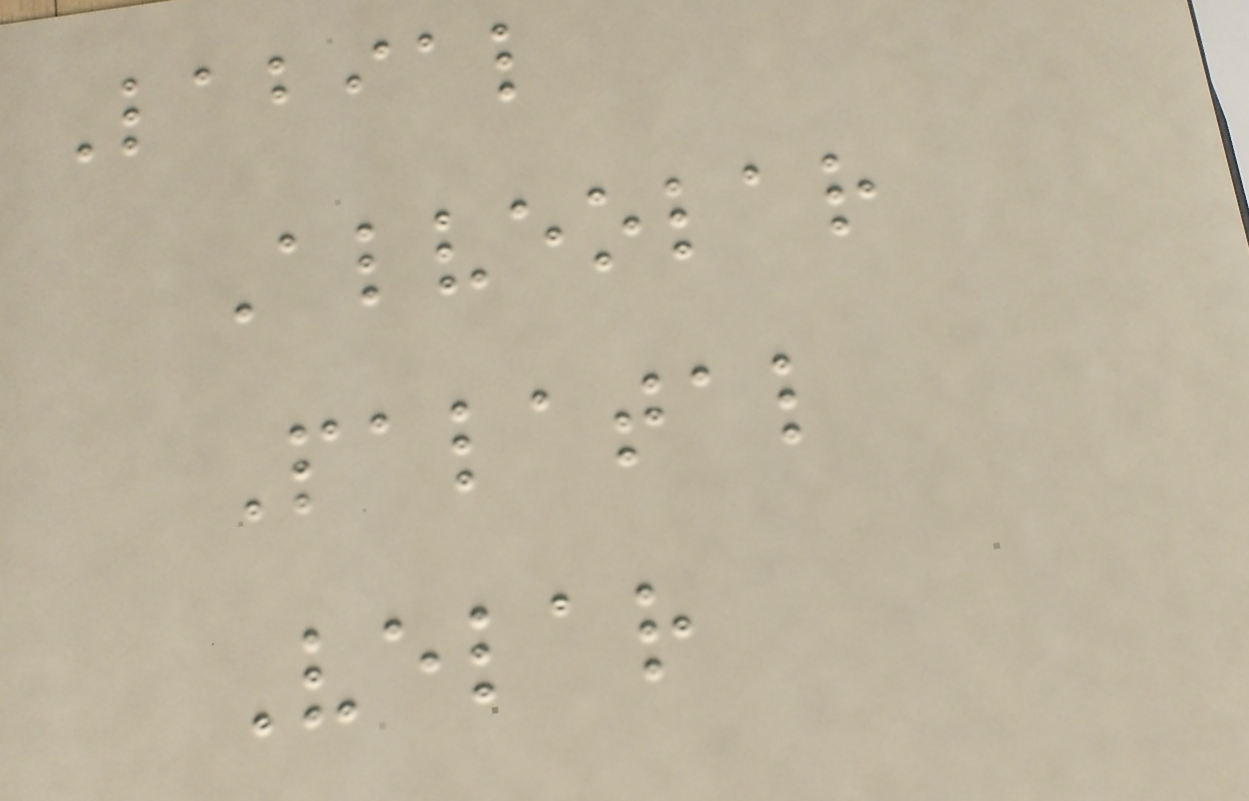Labial
Alveolar
Palatal
Velar
